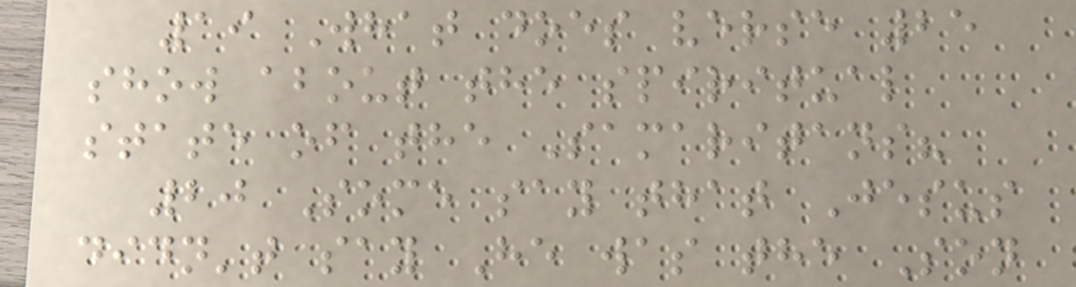19 What does verse 25
show about the spiritual
state of the Samaritans?
20 Some say that Jesus
didn't say He was the Son
